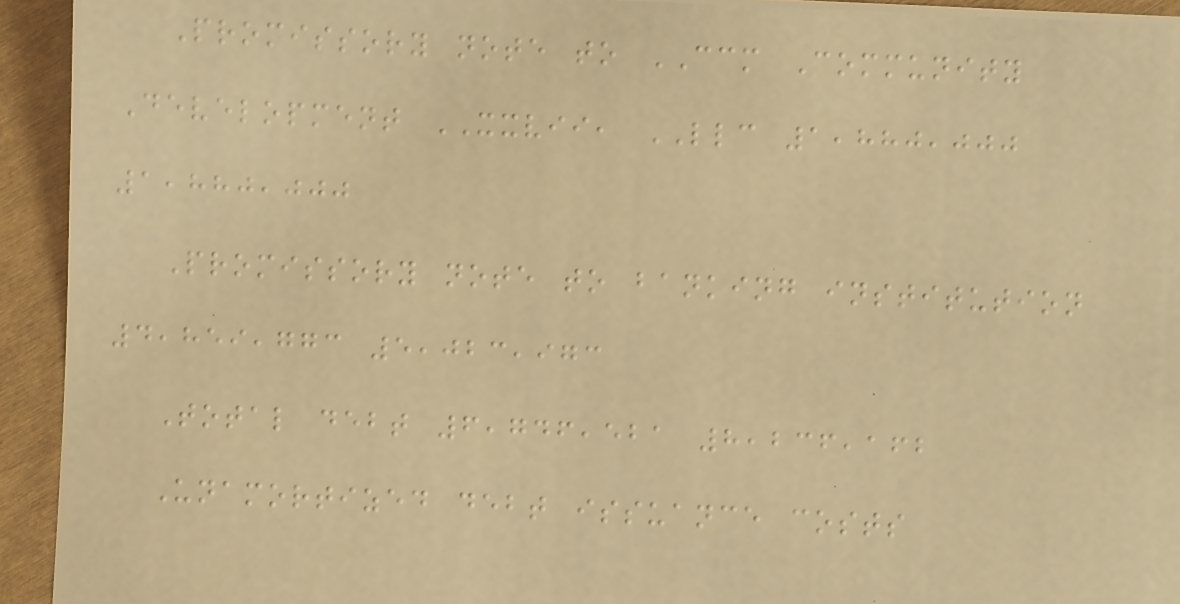Promissory note to CCM Community
Development XXVII, LLC 1,880,000
1,880,000
Promissory note to banking institution
4,859,773 5,023,973
Total debt 6,746,521 8,236,162
Unamortized debt issuance costs
